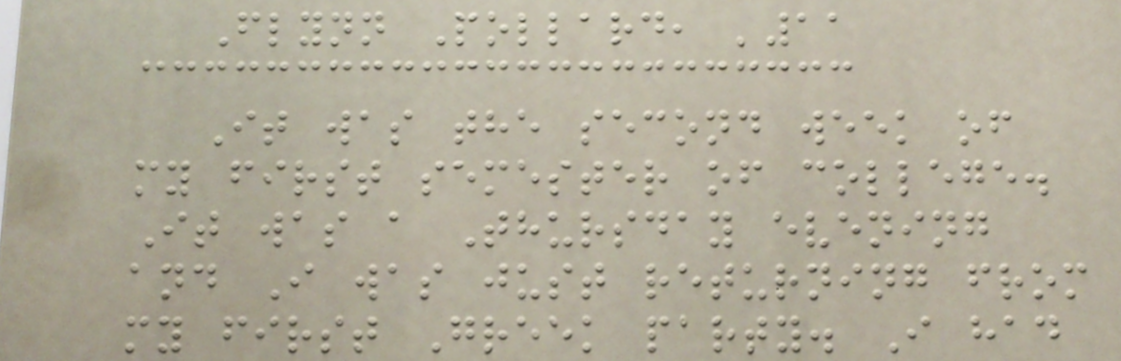Flynn Pollard, '11
It was the second week of
my first semester of college.
It was a Thursday evening
and I was just returning from
my first Greek party. I had
